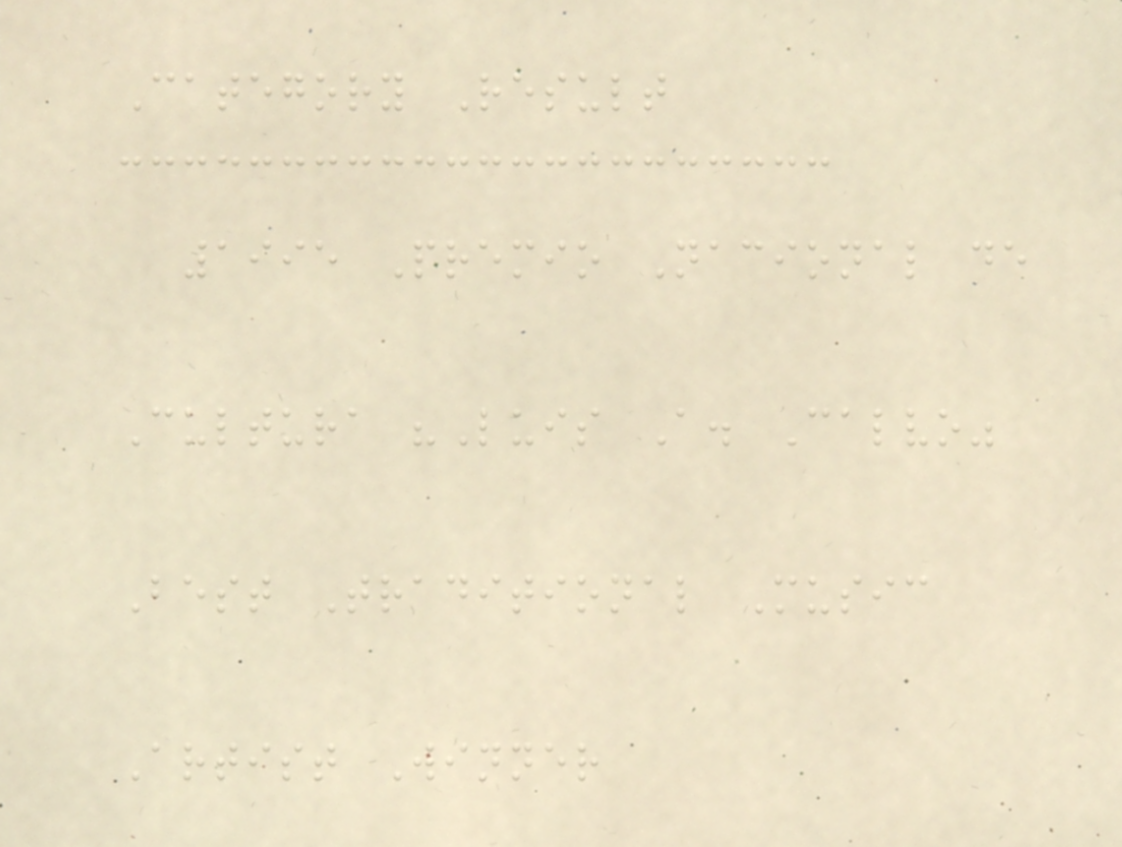Category Result
1995 Premio Nacional de
Cultura "Luis A. Calvo"
Best Traditional Music
Artist Winner
